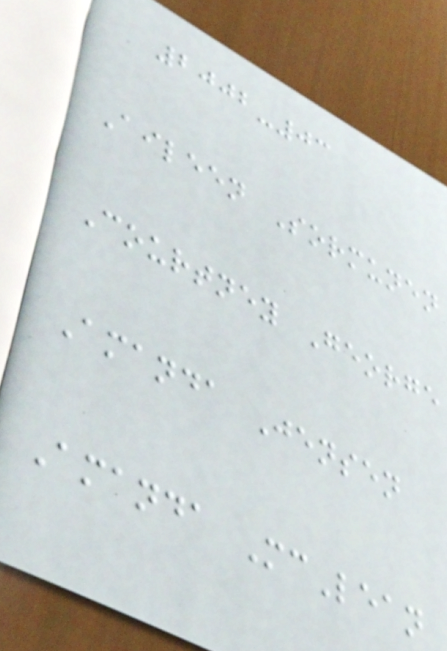2002-03
Aileen Sormunen
Courtney George
Amanda Jensen
Amanda McLean
